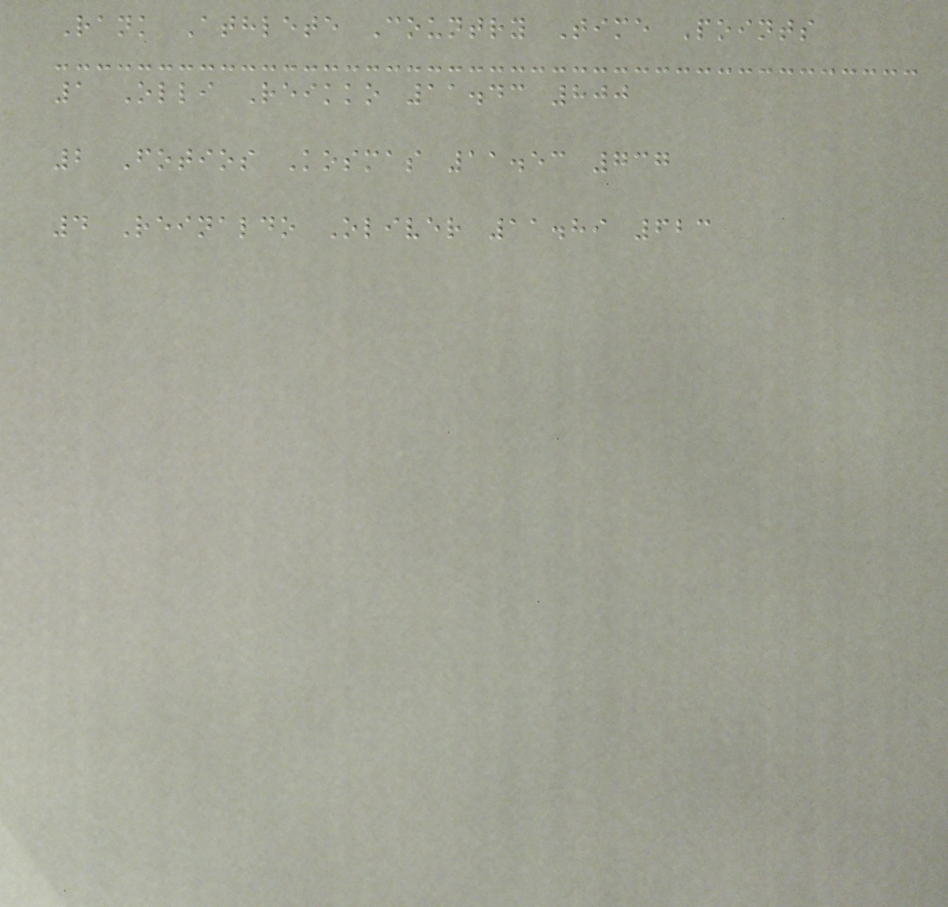Rank Athlete Country Time Points
1 Olli Reikko 11.43 800
2 Fotios Kosmas 11.53 737
4 Reinaldo Oliver 11.89 623
